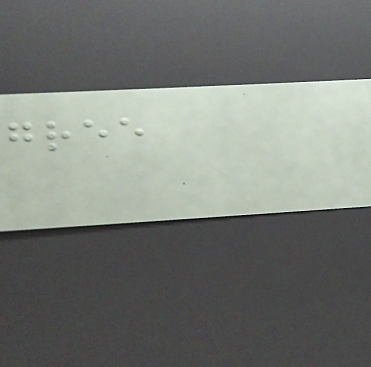gree
